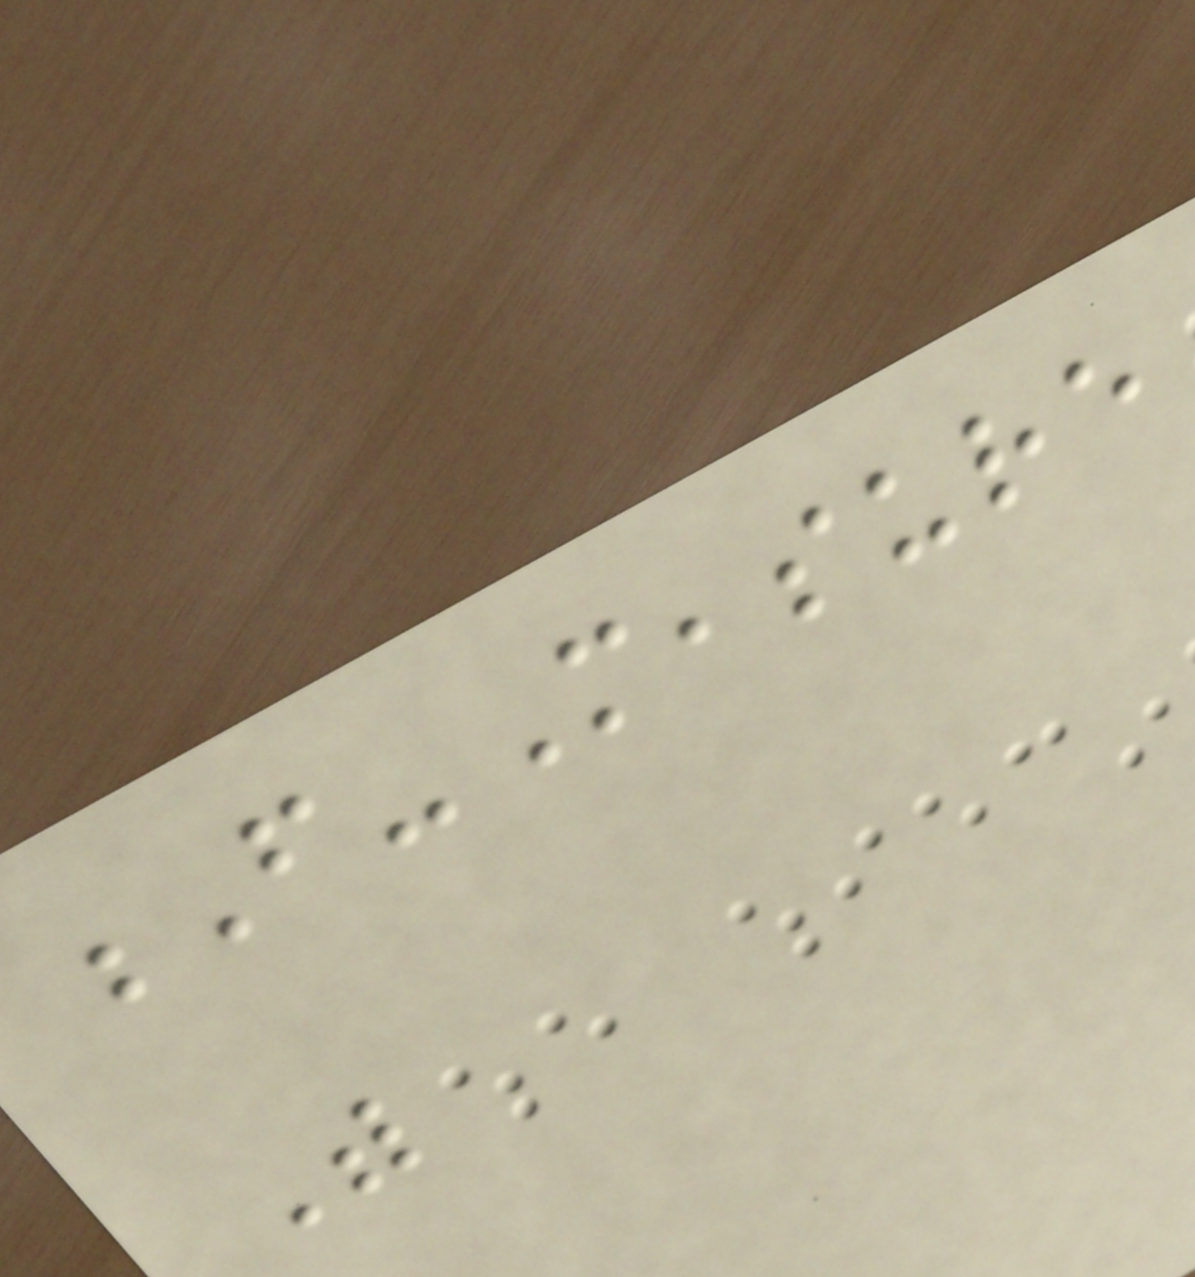F-Measure
With
